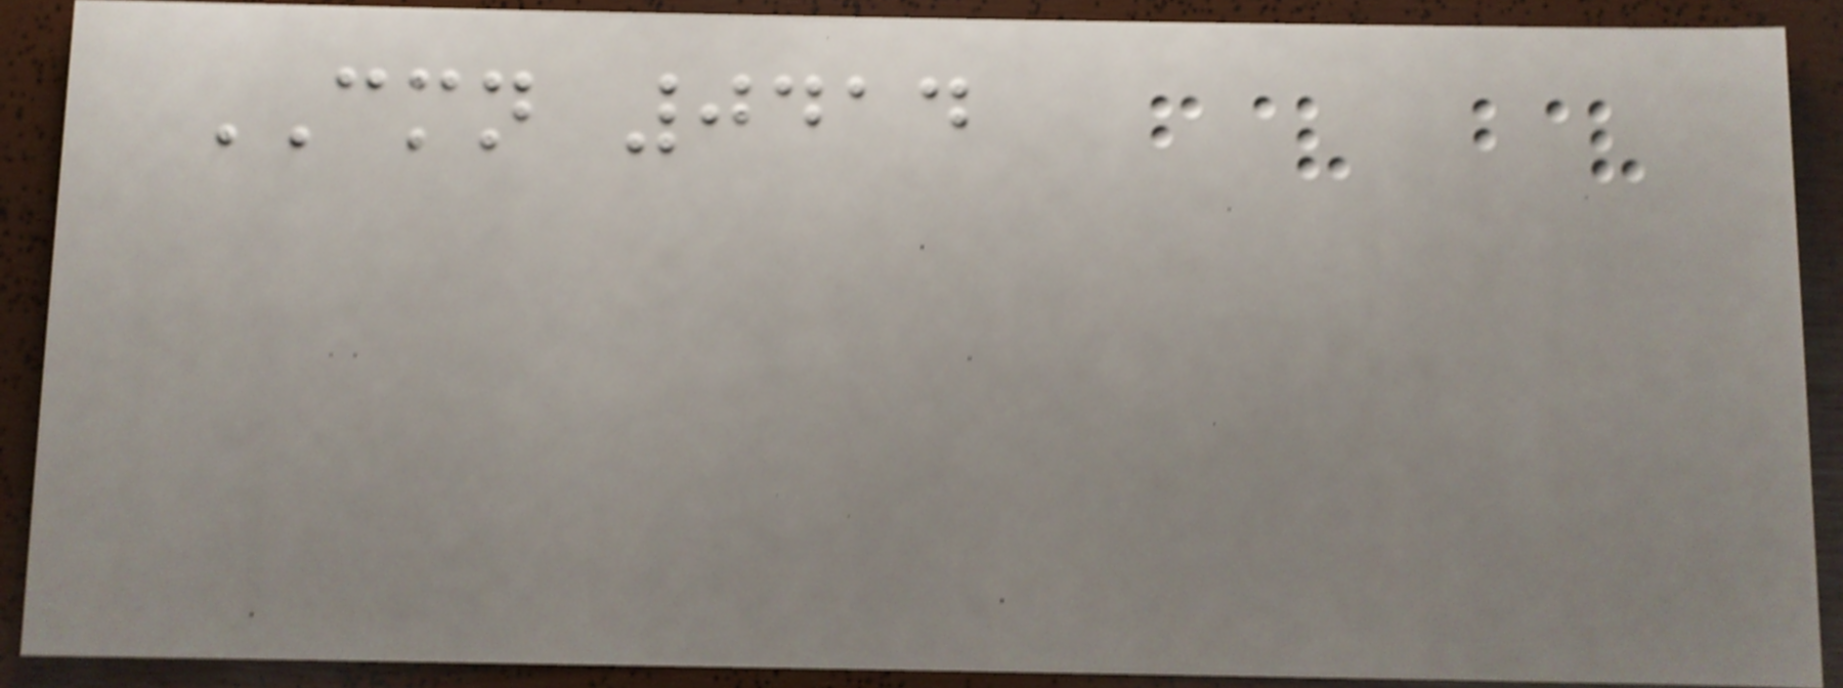CMN 0414
